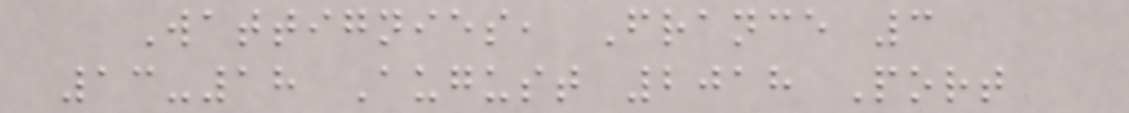Wattignies, France 3
13-18 August 2018 Port
